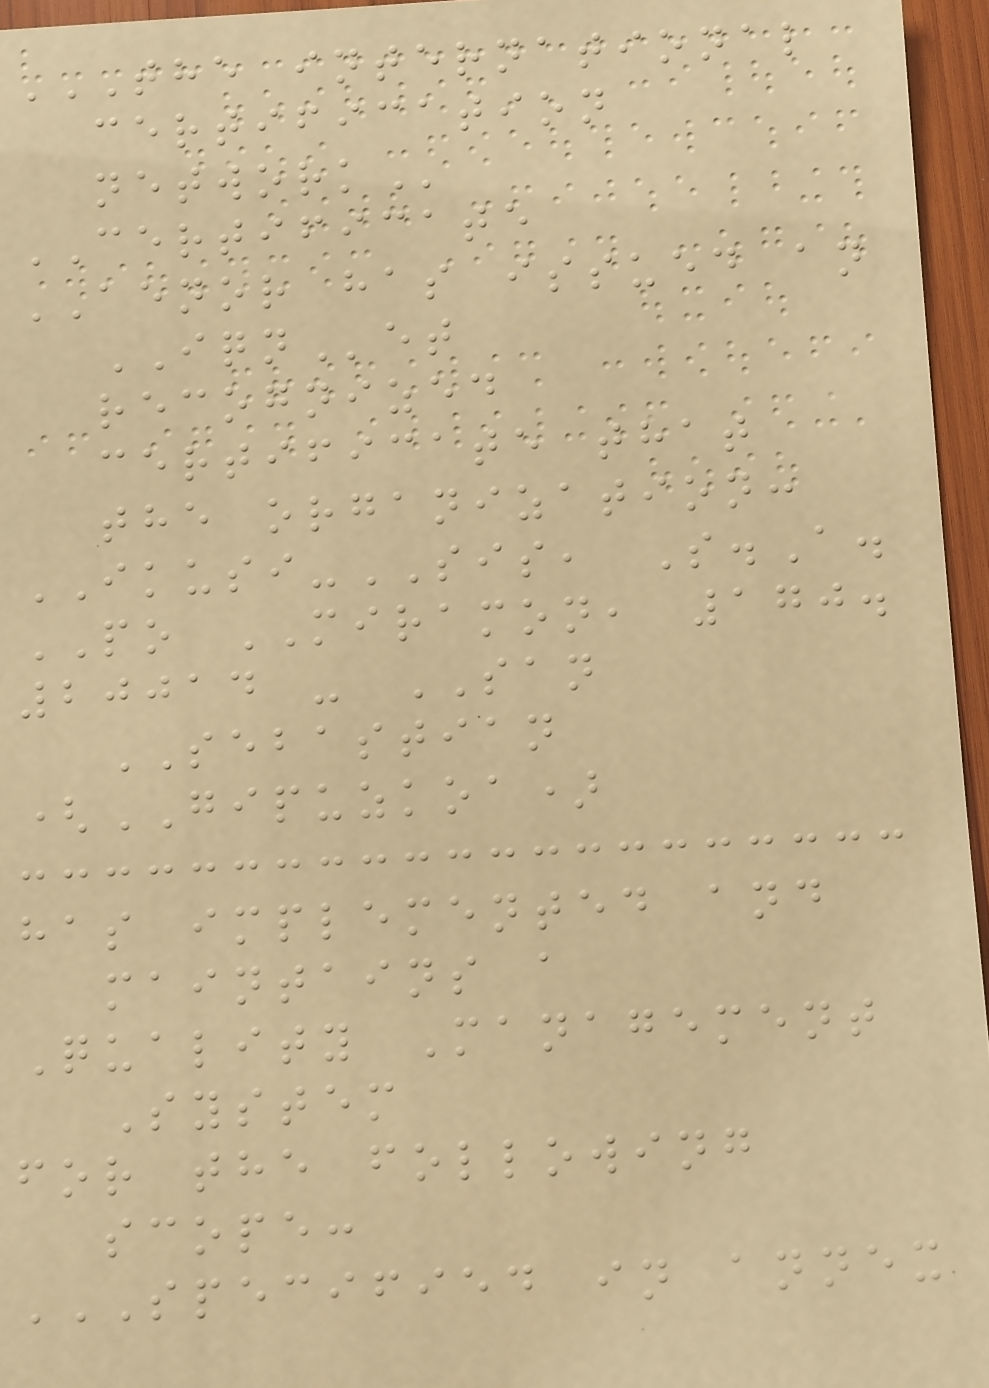THE INTERNATIONAL
CERTIFICATION
NETWORK
CERTIFICATE
AENOR has issued an
IQNet
recognized
certificate that
the organization:
IKUSI-SIS, S.A.
PO MIRAMON, 170.
20014 - SAN
SEBASTIAN
(GIPUZKOA)
has implemented and
maintains a
Quality Management
System
for the following
scope:
SPECIFIED IN ANNEX
